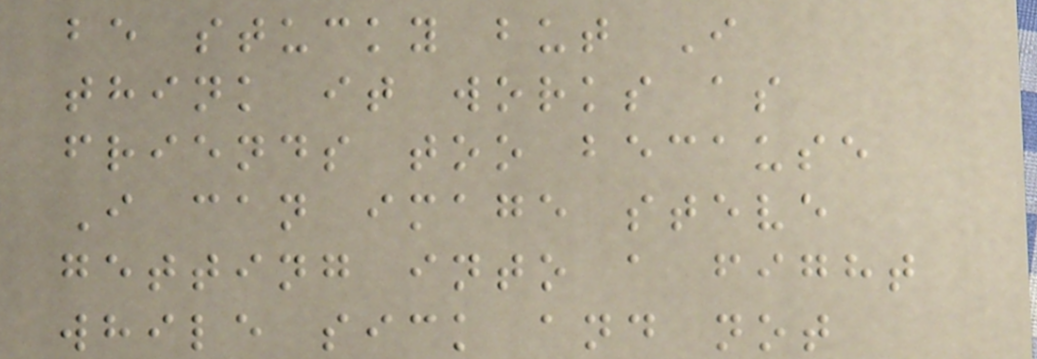be stucky but I
think it works as
friends too because
I can image steve
getting into a fight
while sick and not
